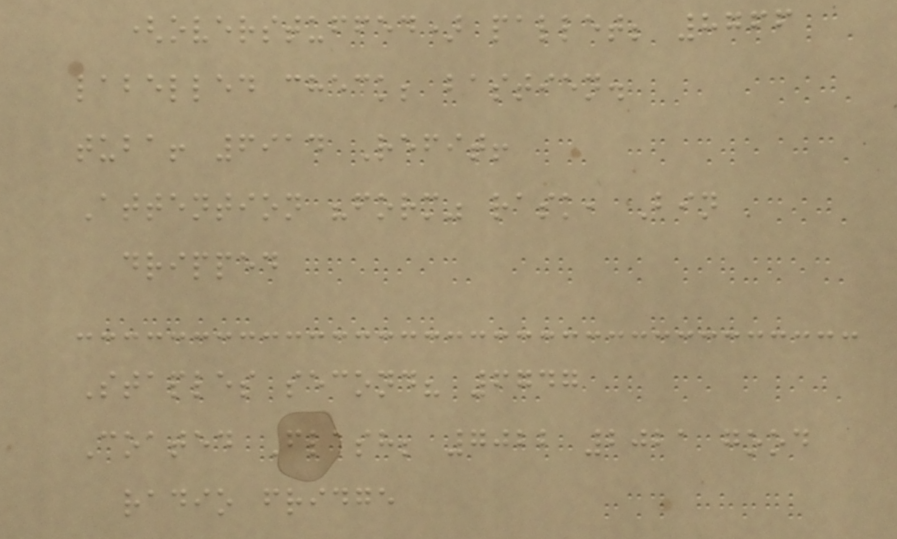(overstuffed) pallet; 8766
labelled check; bastien.
tuba! 6914 Refit!
Attention "form" rask, Bin
dripped
Staples second? 6747
Coated Flash; 7022 2021 good
radio fridge
